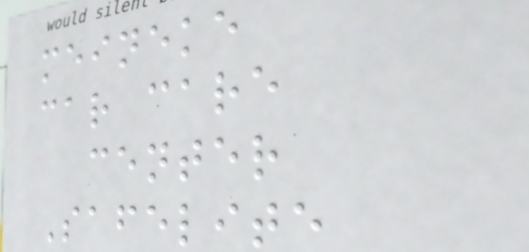meineke
car care
center
Safelite
